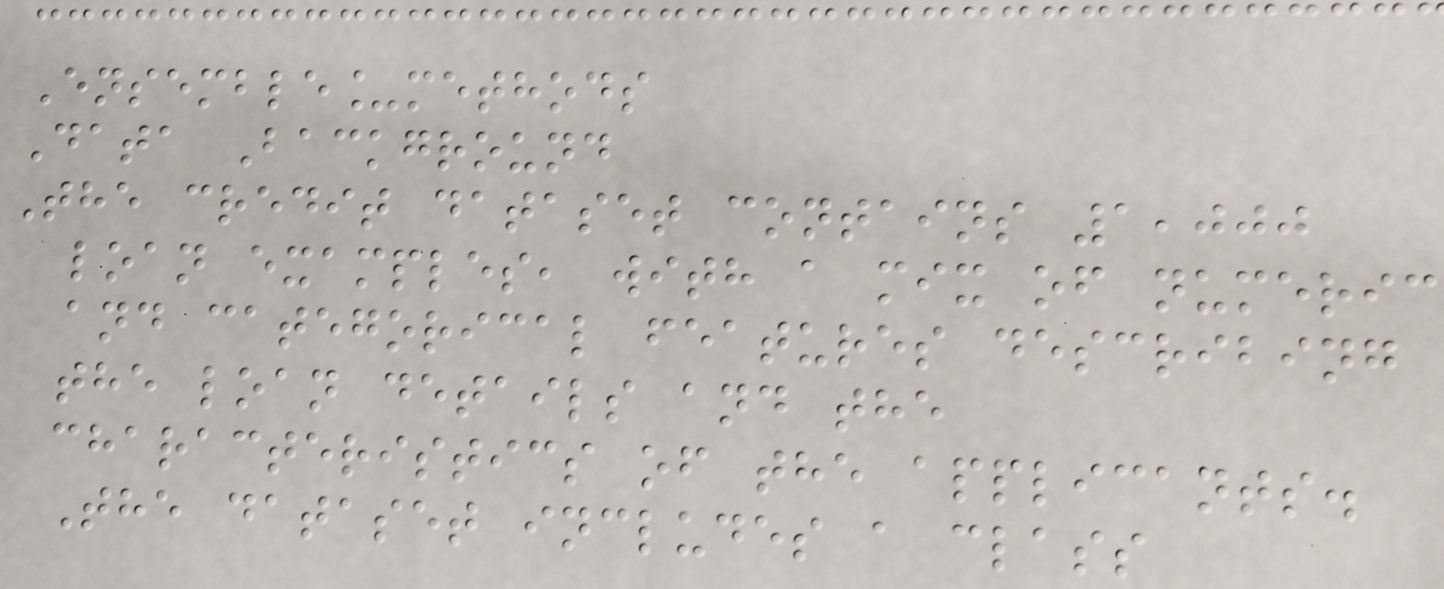Ensemble_methods
Data Background
The credit dataset contains 1,000
loan examples, with a mix of numeric
and categorical features describing
the loan details and the
characteristics of the applicants.
The dataset includes a class
